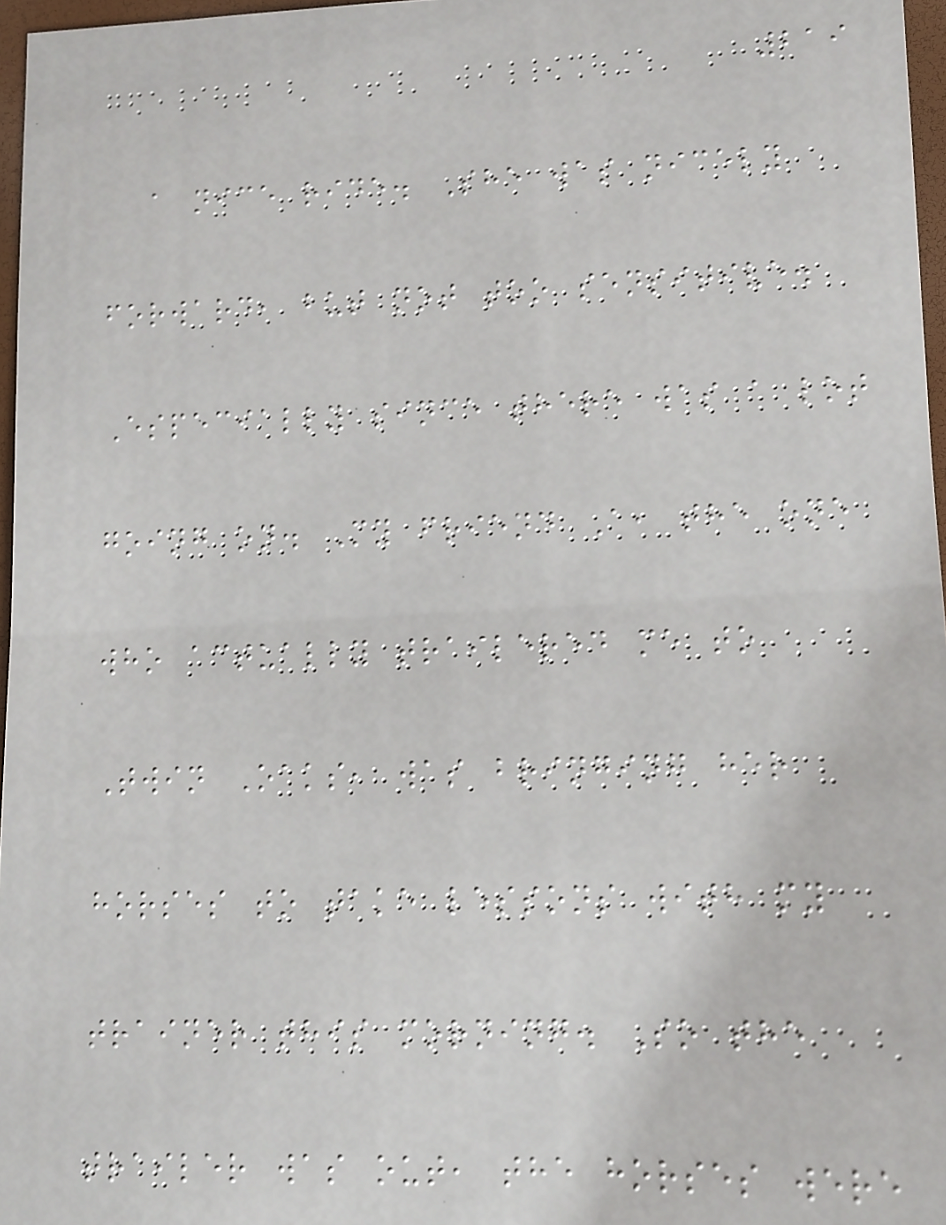219
a nice ride. She was nicely
forward, but not too sensitive.
Especially since there was a lot
going on. My friend A, the one
who actually trailered me to
Twin Oaks, was bringing her
horses to take lessons with my
trainer this morning. So the
trailer was out, the horses were
